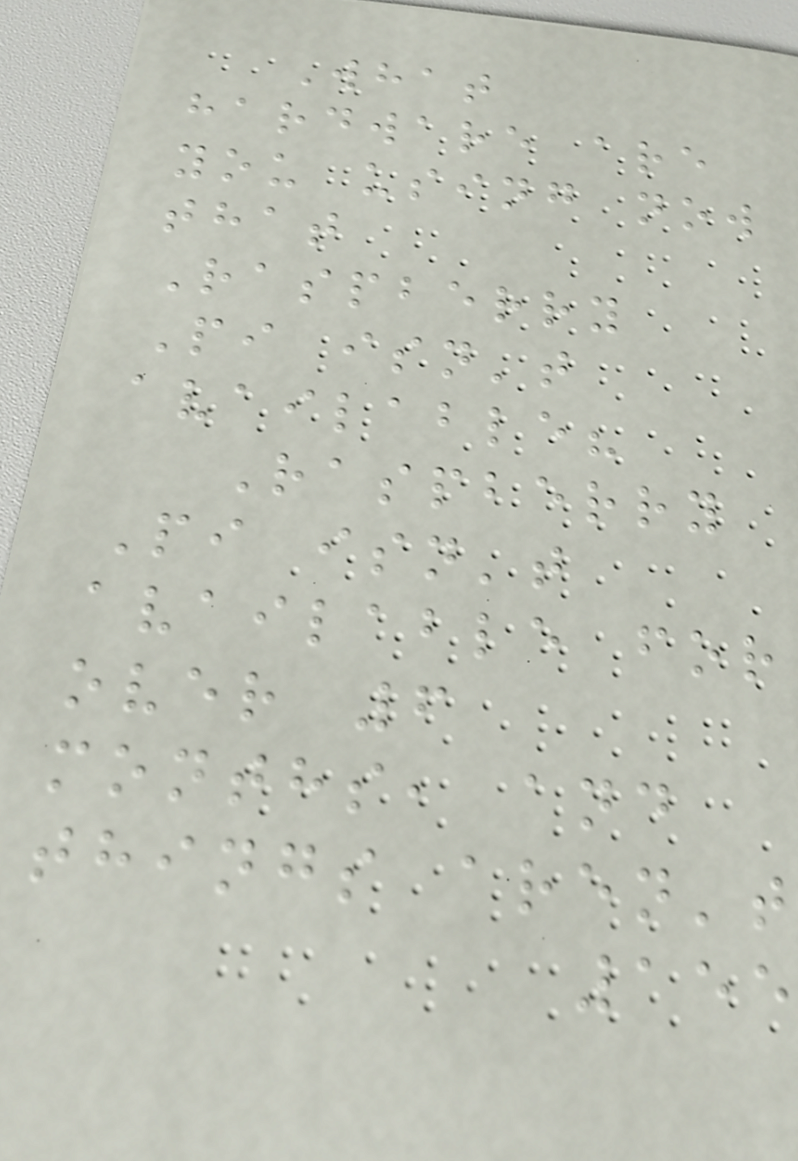What
hardware are
you using now
that
Raspberry
Pi isn't
available?
Raspberry
Pi isn't
available for
over 6
months, and
things aren't
155
